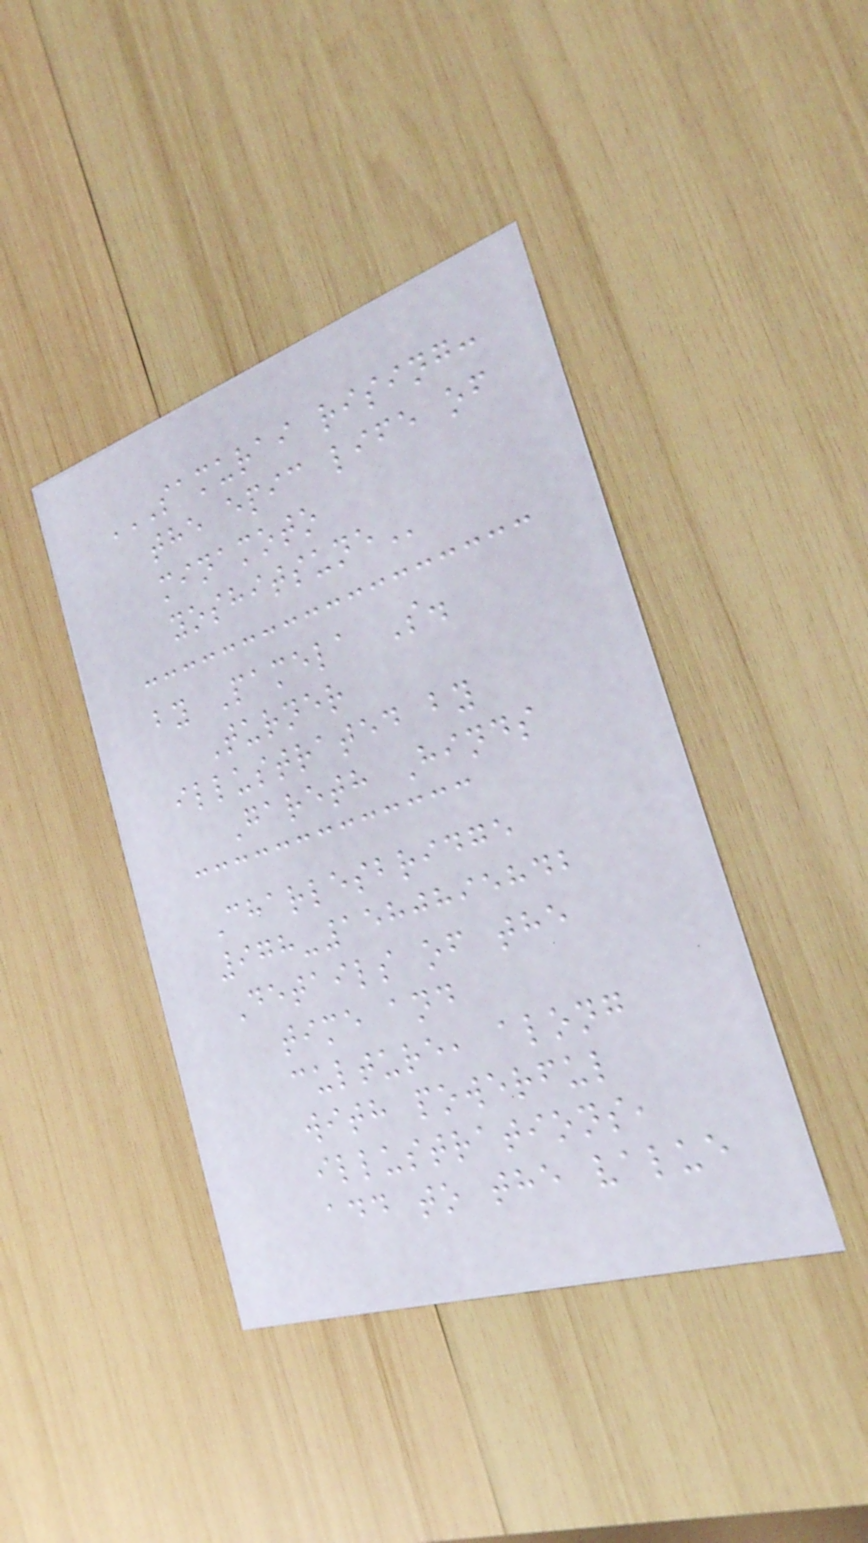SAMURAI RISING:
THE EPIC LIFE OF
MINAMOTO
YOSHITSUNE
by Pamela S.
Turner
illustrated by
Gareth Hinds
Charlesbridge
978-1580895842
Details of the
time and
culture, along
with powerful
illustrations,
add to the value
